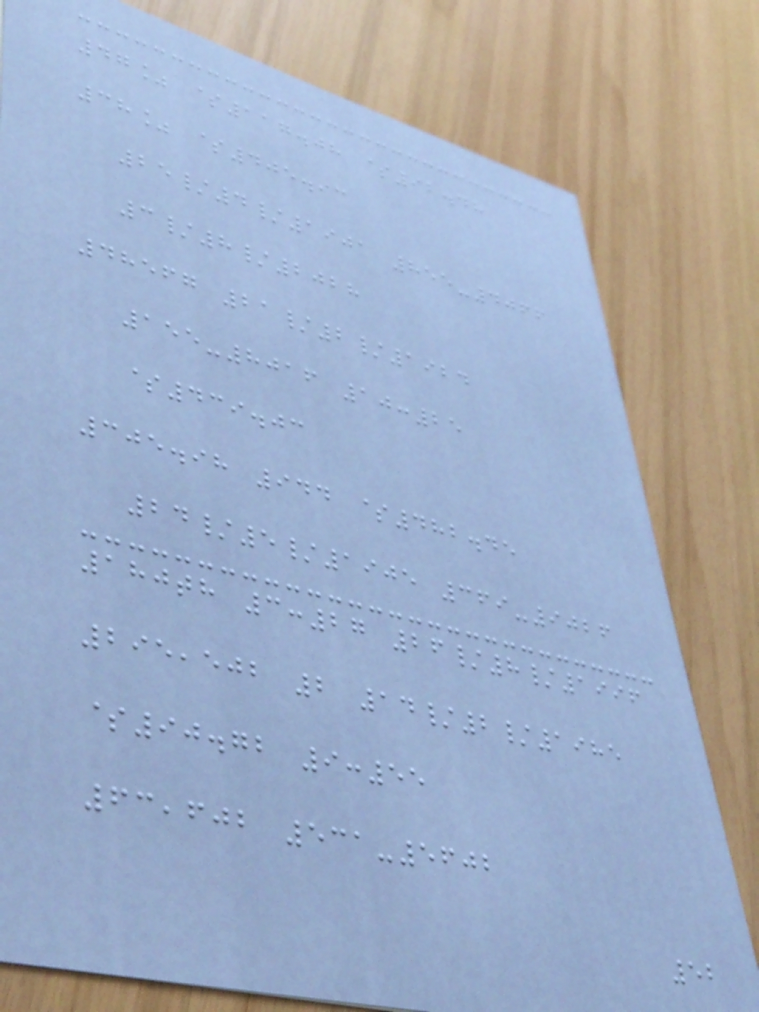47% $117.08 $92.48
38% $405.93
25/4/1901 855-4066
3/8/2028
48567 21/2/1924
155-8016 10:25
$439.03
305.98 944 $482.45
24/5/1905 369-9026
180th 3:27 26/8/1996
295,502 2 14/2/1985
$90.72 9:55
63,602 531-5602
52
